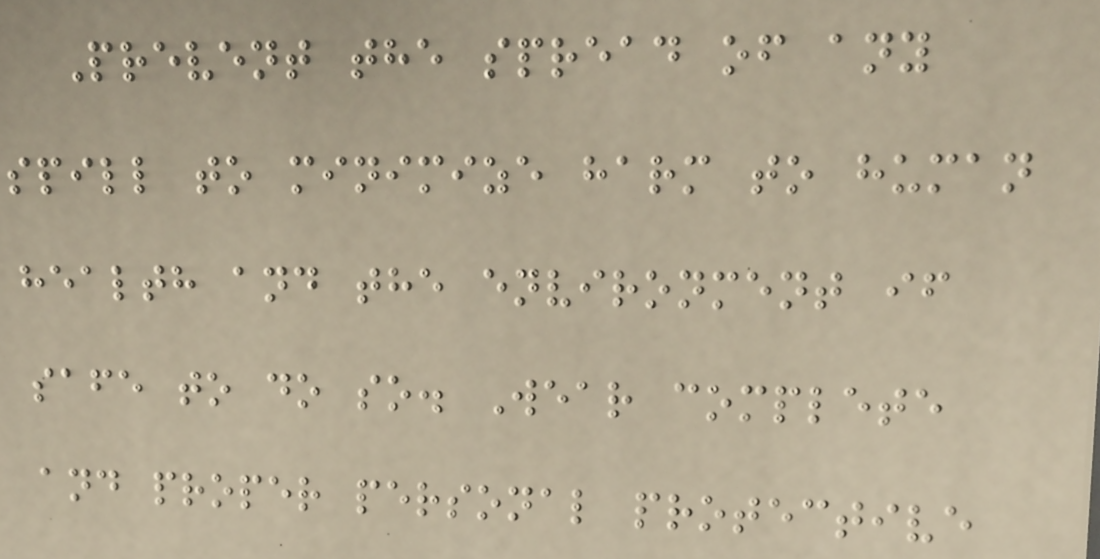Prevent the spread of any
spill to minimize harm to human
health and the environment if
safe to do so. Wear complete
and proper personal protective
